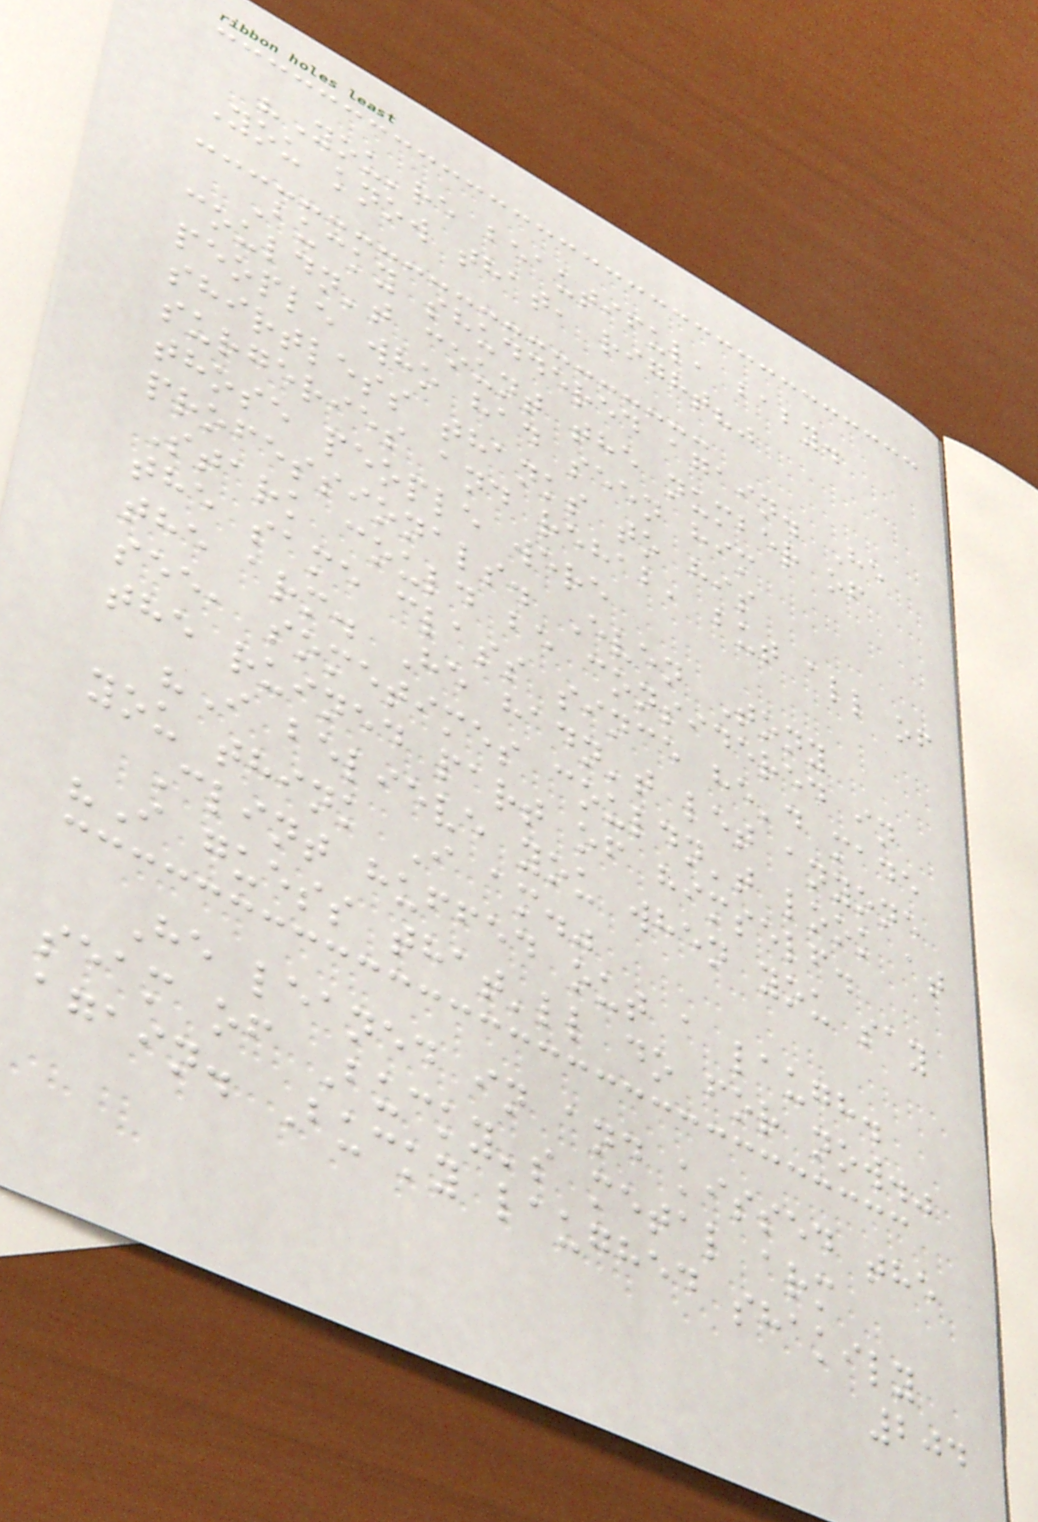"You're beautiful, baby.
You know that, right?"
Bucky shuddered again. He
couldn't count the number of
people who had seen him
shirtless thanks to his
surgeries and rehab, but all of
those people were
professionals. Even Tony
Stark could be considered in
the same class since he'd made
the arm. He hadn't let anyone
see, sometimes couldn't look at
the ruined part of himself.
"I believe you when you say
you think I am."
Clint huffed out a laugh.
"I guess that'll do for now."
He leaned in and kissed the
seam of Bucky's metal arm
again. Bucky laughed shakily
204
